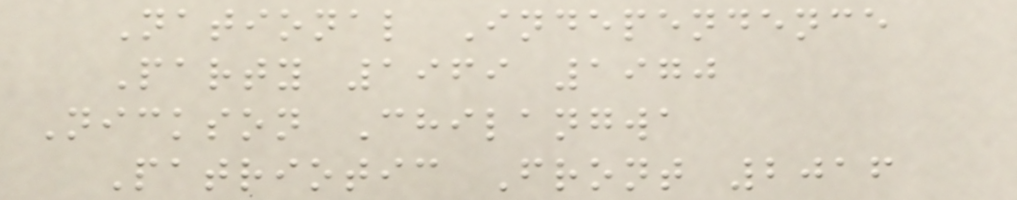National Independence
Party 1969 1970
Nickson Chilangwa
Patriotic Front 2016
